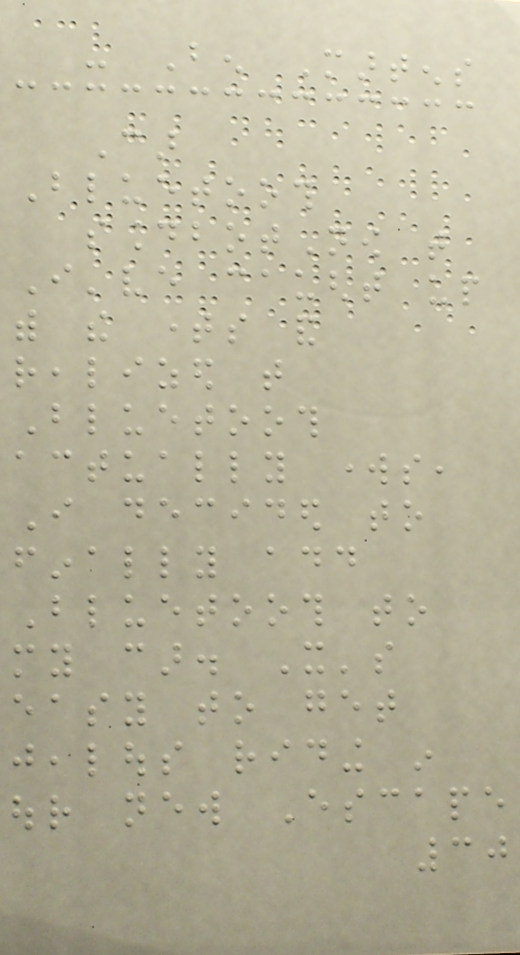- Ben Martens
Car
Bluetooth
soundbotNow that
I've caught up
with the times and
realized that
Bluetooth
actually works,
I decided to
finally add
Bluetooth to
my car. It's
easy to get
jealous riding in
our new Escape
30
